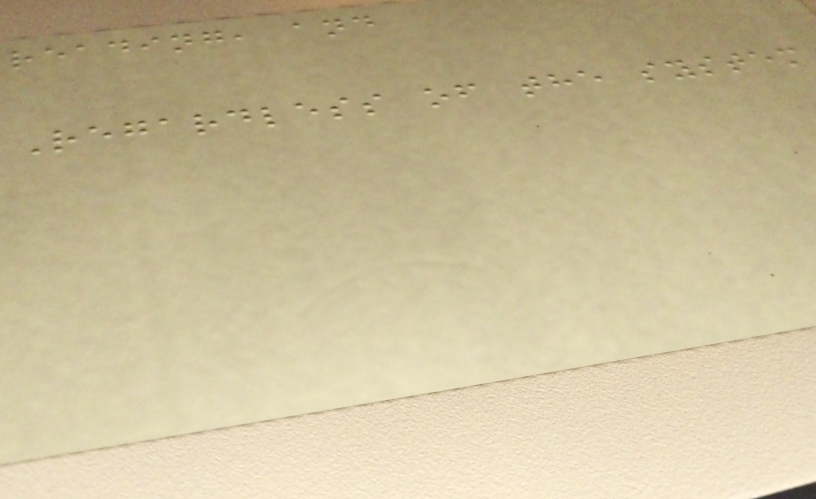reading, and
Regardless of the system
